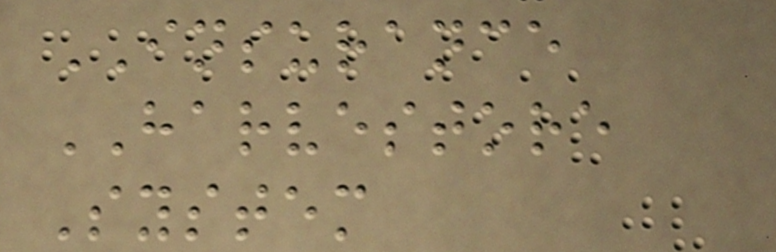INSURANCE
HARVESTORE
System
